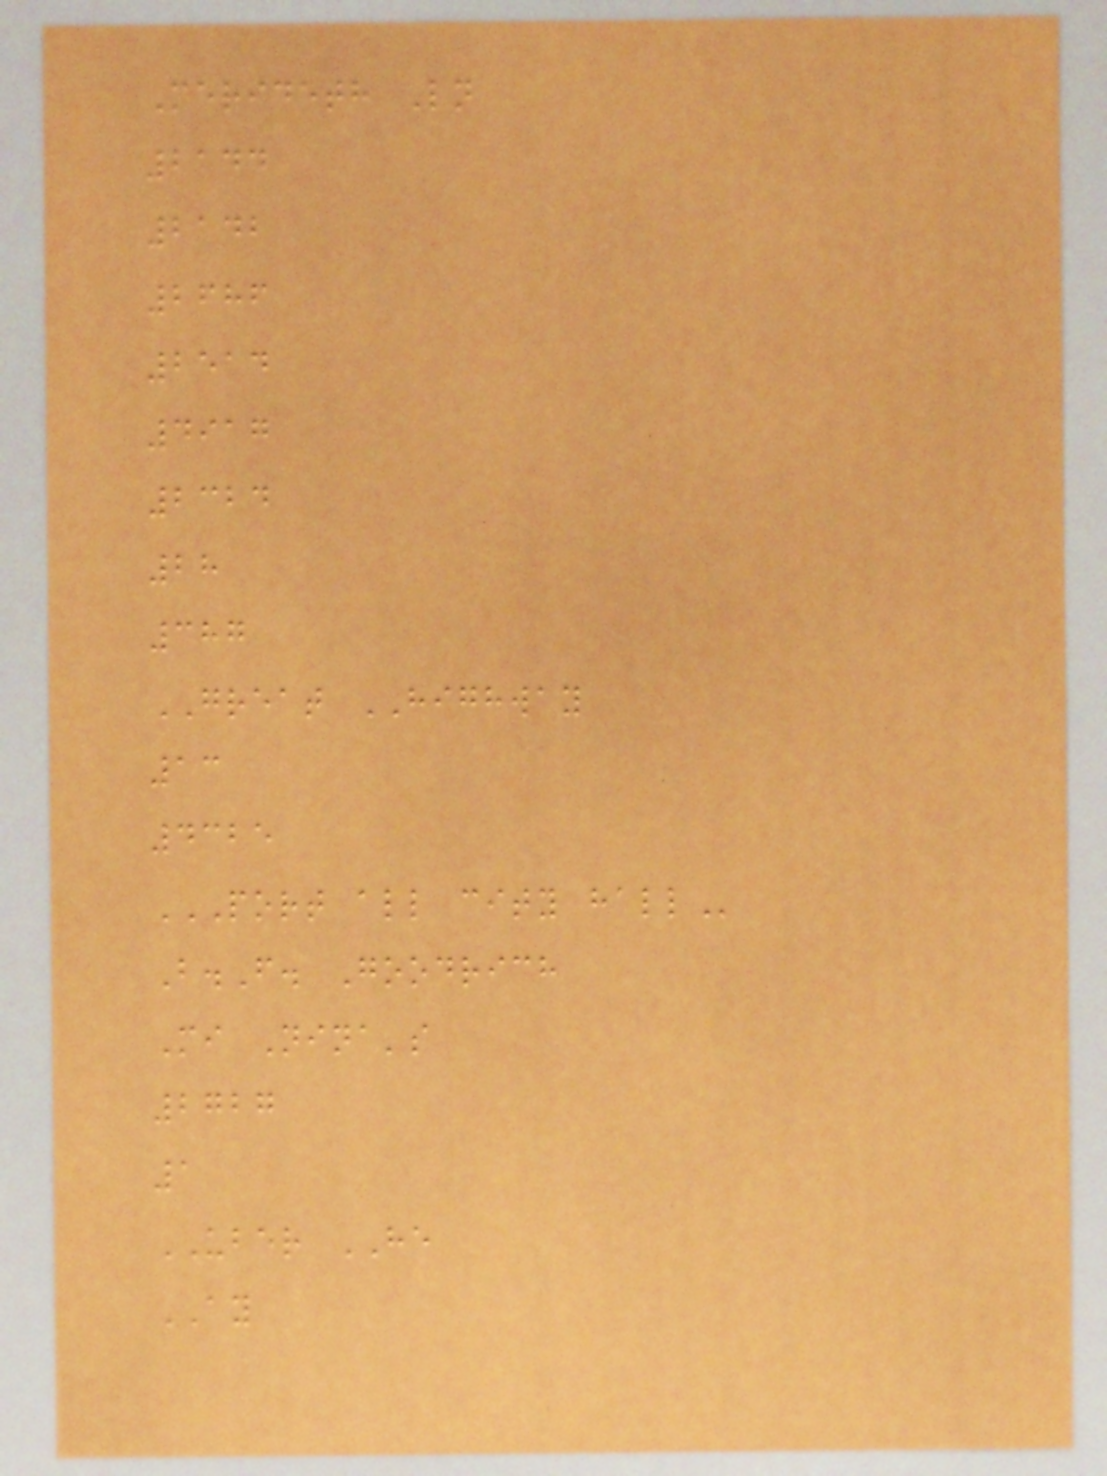Merideth Ln
2144
2142
2686
2514
4917
2324
28
387
GREAT HIGHWAY
13
4325
PORT ALL CITY HALL
B.F. Goodrich
Mi Nina's
2727
1
UBER HE
AY
